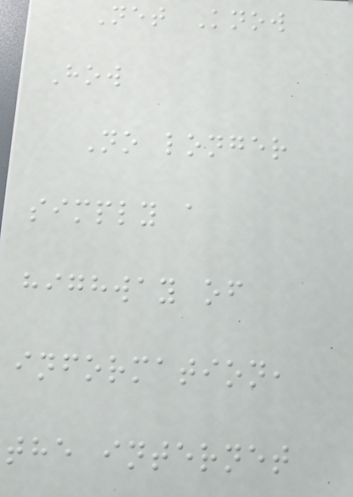Net Know
How
No longer
simply a
highway of
information,
the internet
